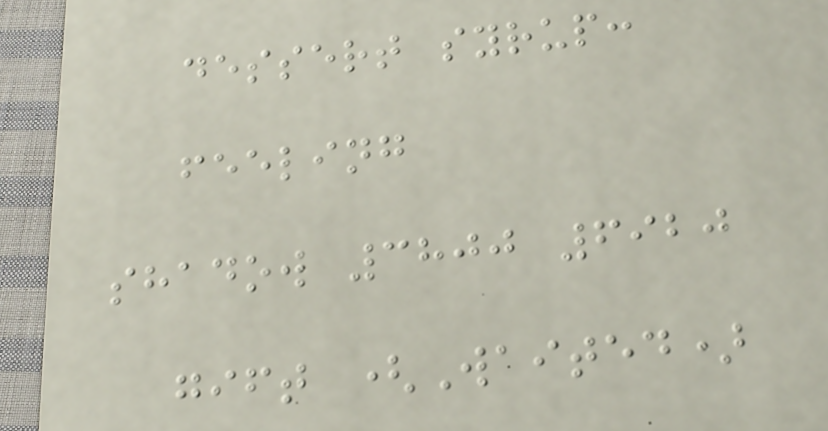dessert syrup:
feeling
shadow 3800 6920
gift (Waited)
